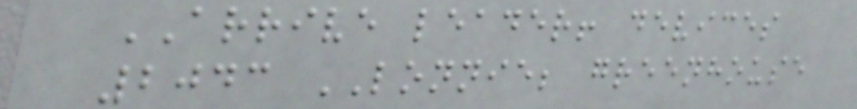ARRIVE leader! devices
2043 LONNIE; greenhouse
